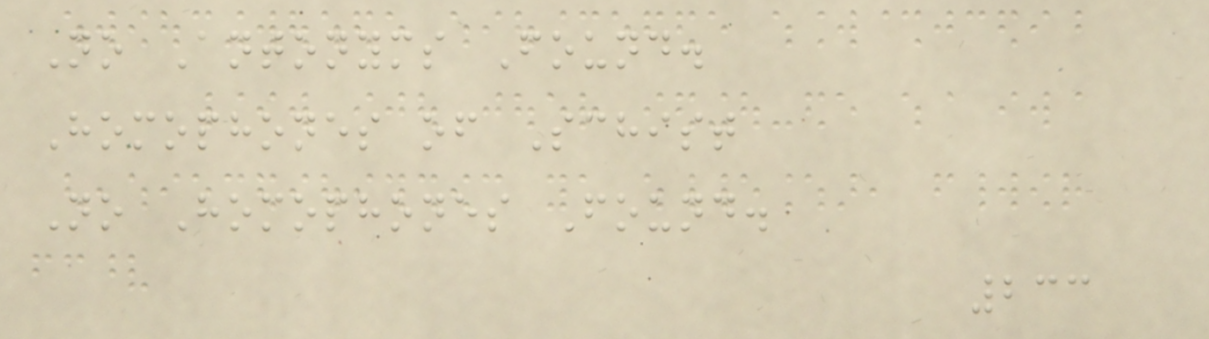No Antonyms Found.
Homophones of Schist
No Homophones Found.
233
